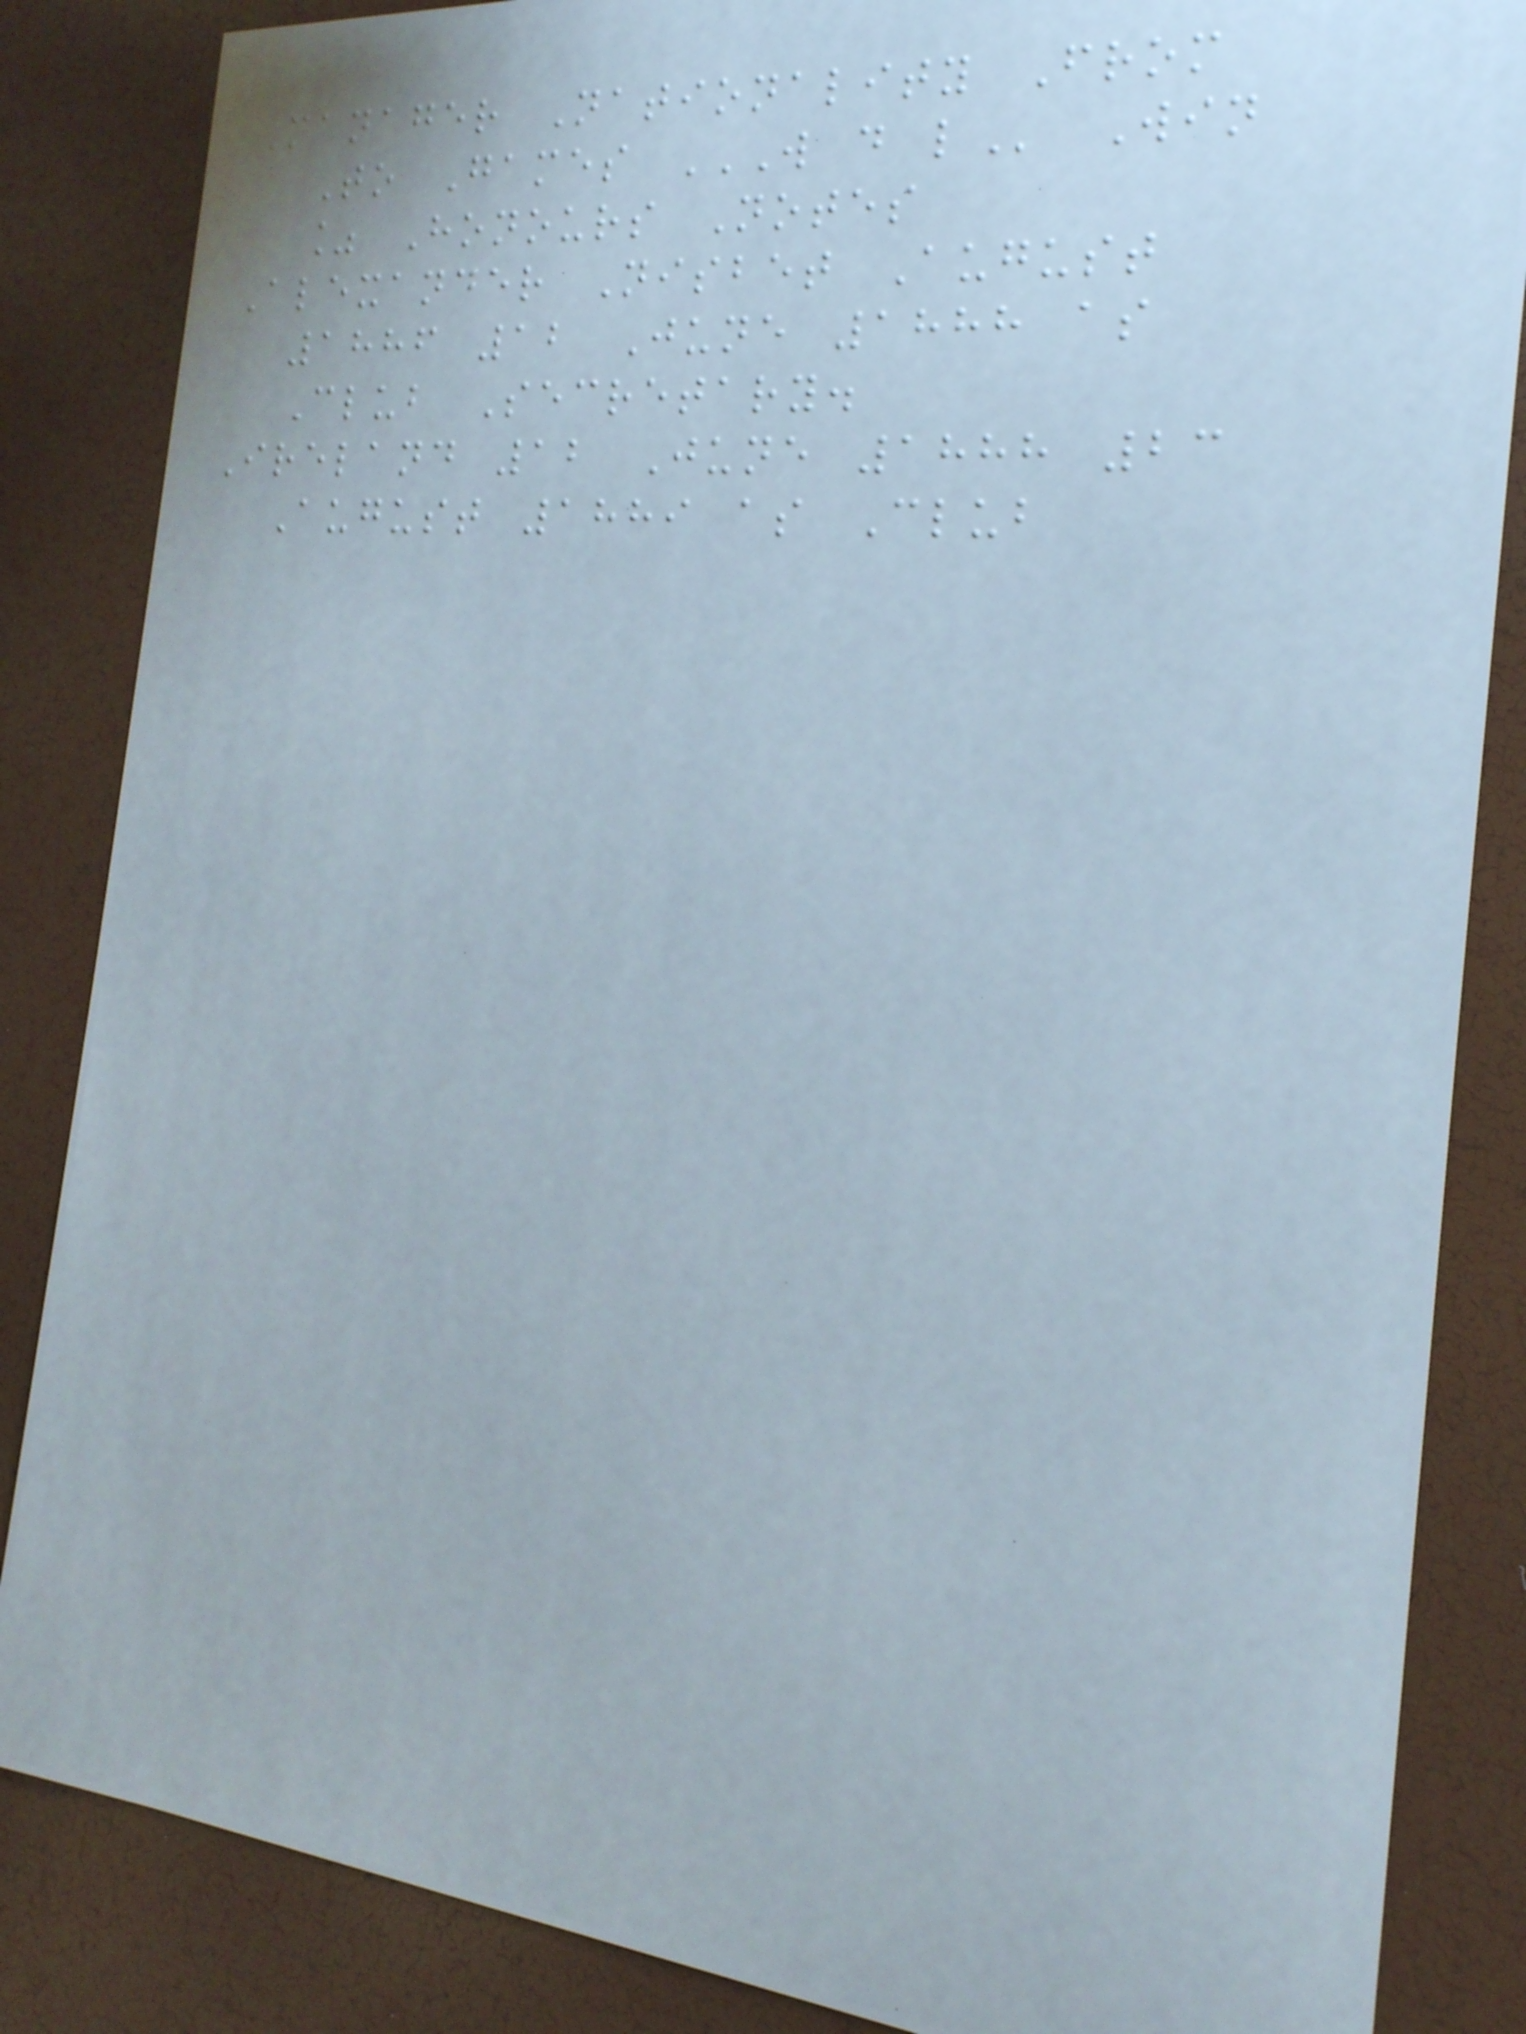Manager Nationality From
To Games W D L Win
% Honours Notes
Alexander Nisbet August
1886 12 June 1888 as
Club Secretary.
Ireland 12 June 1888 23
August 1889 as Club
